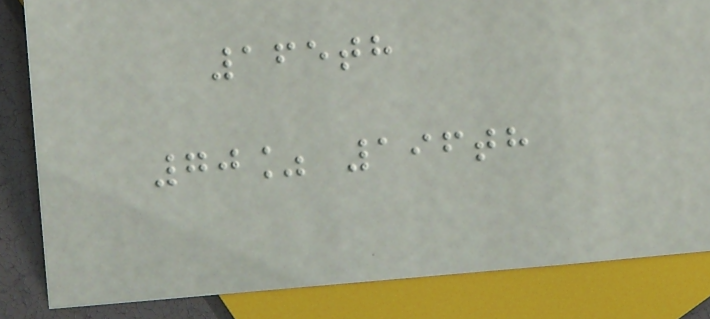165th
70% 196th
